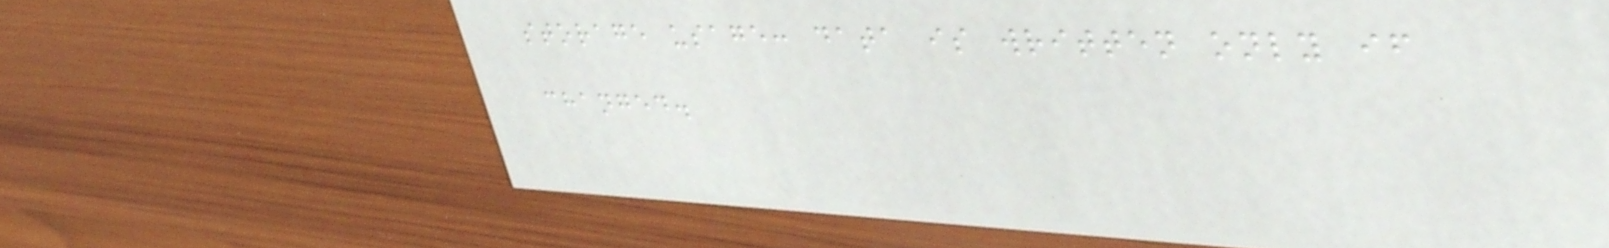storage usage: data is written only if
changed.
